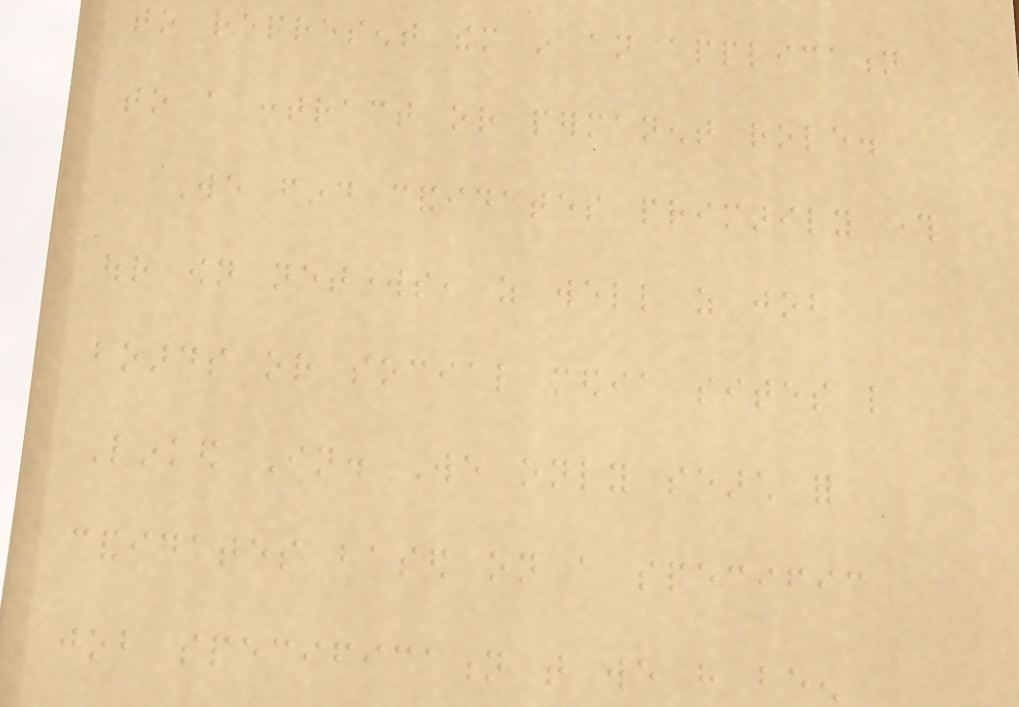to represent them in an application
to a contract or permanent role.
We find candidates primarily through
our own networks, as well as job
boards or social media sites like
Linked In. We only search for
candidates based on a specific
job specification that we have been
